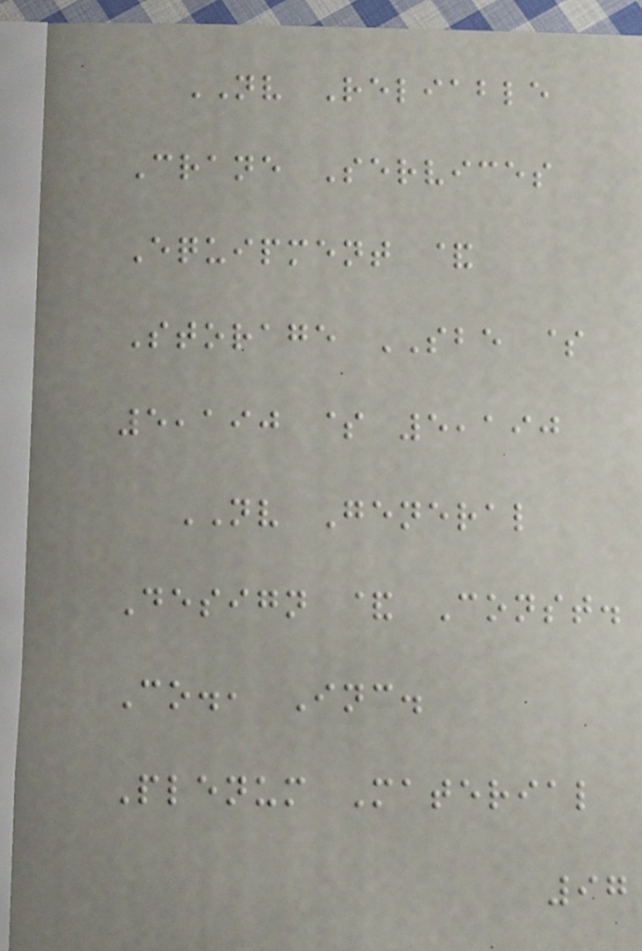NV Reliable
Crane Services
Equipment &
Storage SBE $
5,190 $ 5,190
NV General
Design & Const.
Co., Inc.
Plenum Material
97
